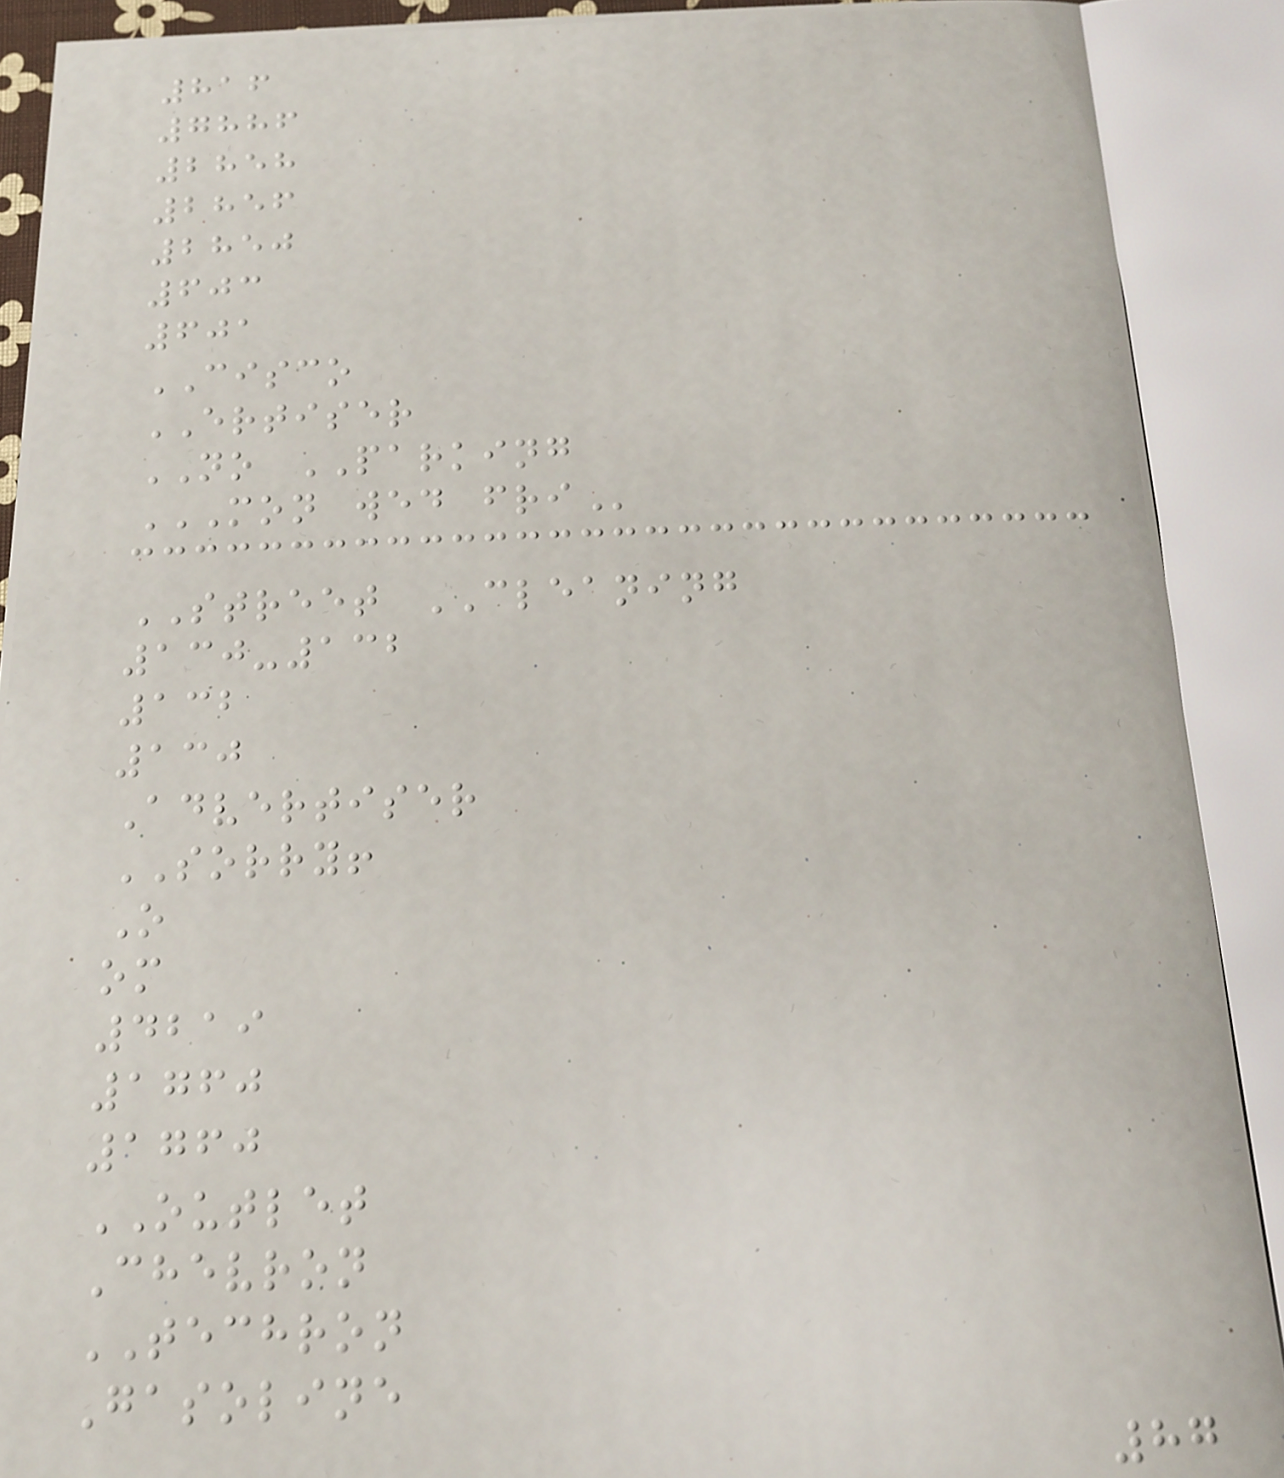816
7886
2858
2856
2850
603
601
CISCO
ERTISER
NO PARKING
MON WED FRI
STREET CLEANING
130-132
132
130
Advertiser
SORRY!
O
om
4219
1760
1760
OUTLET
Chevron
TECHRON
Gasoline
87
